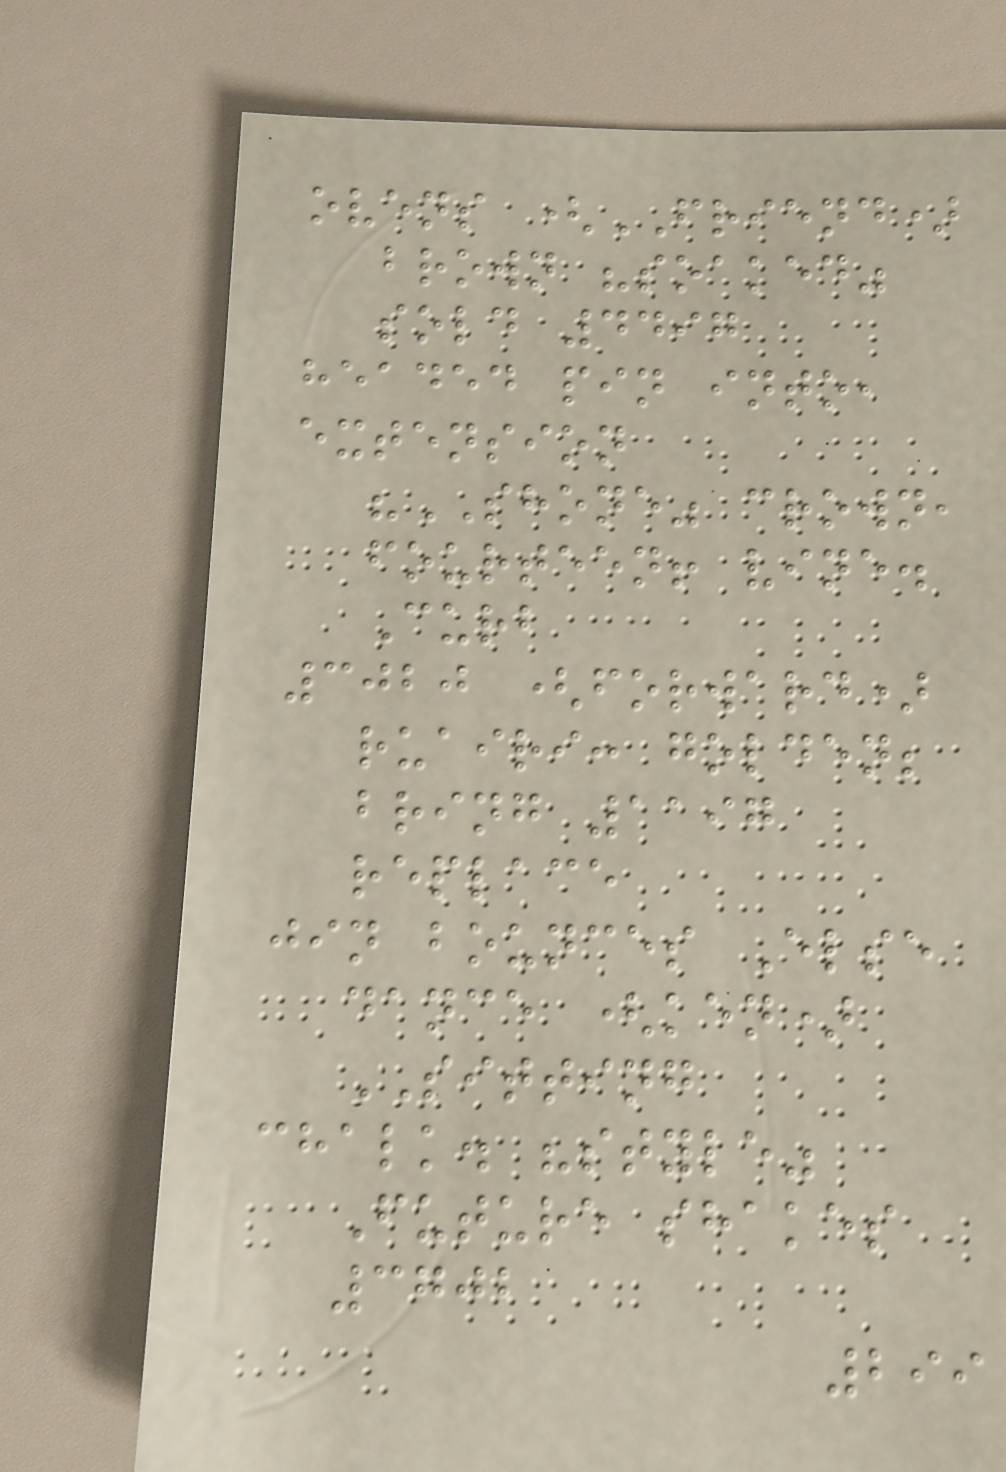ovens (FRIEND)
brown "soaked"
sold 4497
headed pin into,
extension
"SHONE" crown,
fourteen! vine.
Curb
3020 (forward)
ruairi: golden;
bring 1197
replace
jin bounces Else
dance (ken)
SITTING
chalk. "style"
Future shakes
3702
299
